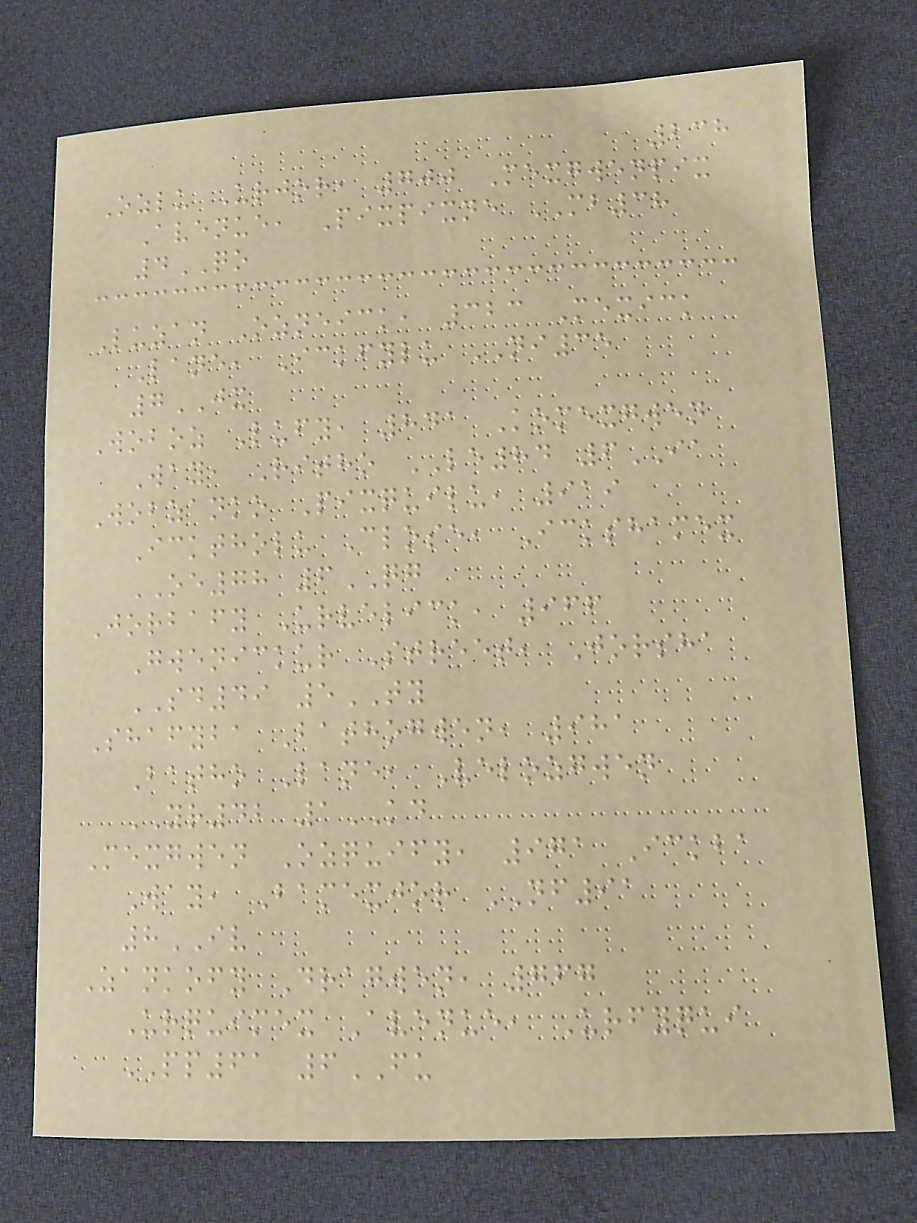238
Ozlu Urjor, 700 Mexgwenpix
Avenue, Pixpixne MB38
4QO
Luzan Ozneick, 323 Mexick
Lane, Ickfylu NI35
7JX
Woboz Lufy, 841 Komexgwen
Way, Ritho LE84 6IA
Wobzanko Pixquilu, 919
Icktholu Close, Ickshamex
OE78 6QG
Jorbafy Urvelick, 966
Gwenickur Street, Jorsha
SD49 5TY
Shafyba Bathogwen, 981
Batho Lane, Velozgwen
YR42 1KD
Mexgwen Ozquify, 971 Ickba
Way, Bamexjor NF91
8IV
Zankofy Dragwen, 767
Urquimex Avenue, Urfyqui
PP61 6FU
